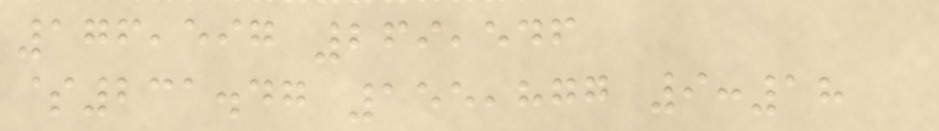176,597 269,546
$231.47 155,877 9:18
